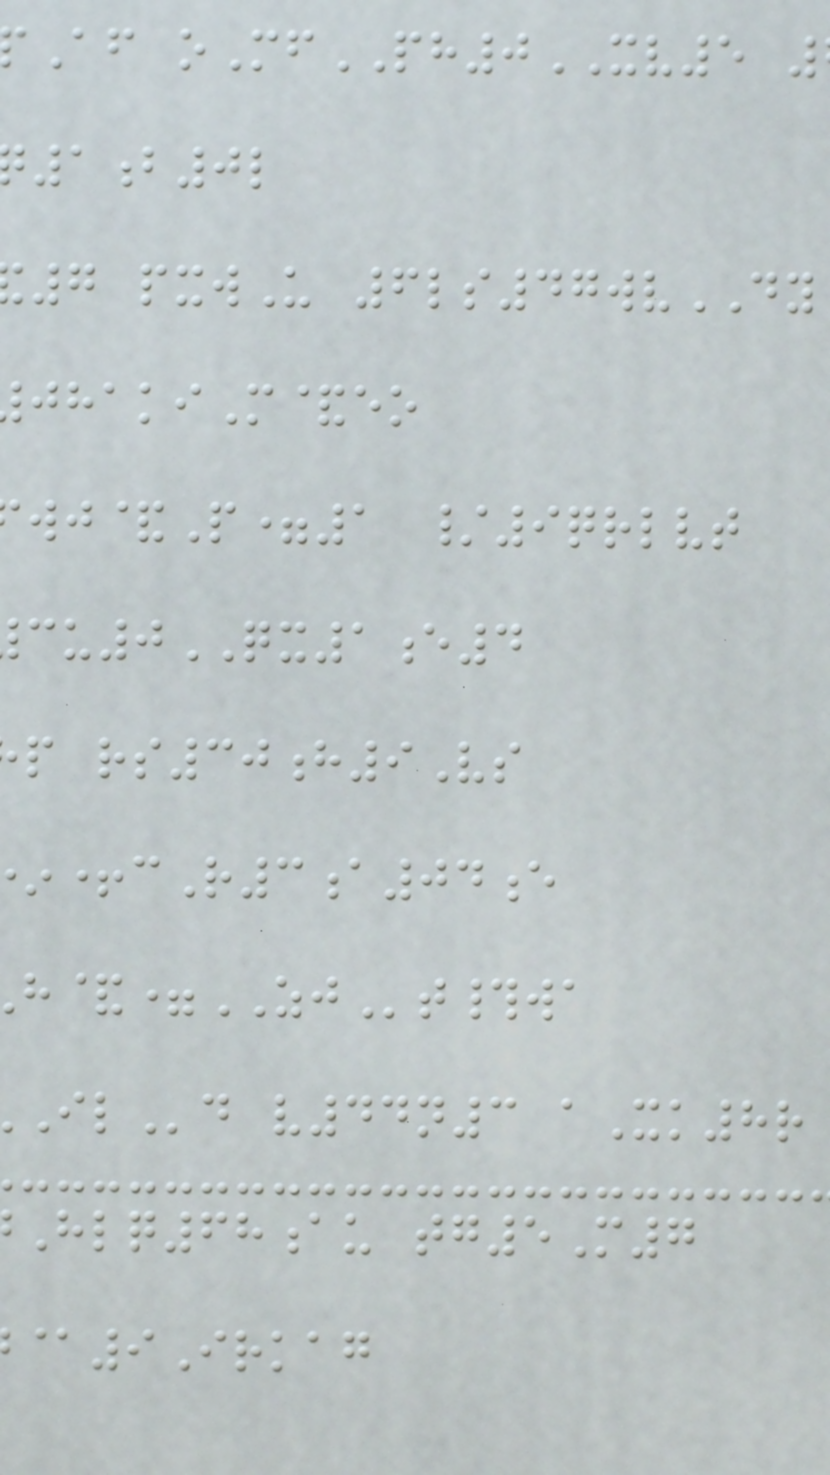Af oMfPH0XV5
1b0l
7 pxwU 6ls47wvDY
kiM&eo
wj&P=1 /9qrlvt
u0QX1e4
p rs30h9Vs
+cR3a04e
&=ZJt#wa
d v44n3 aXk8r
Hlq68au tg5M7
@9Irkag
